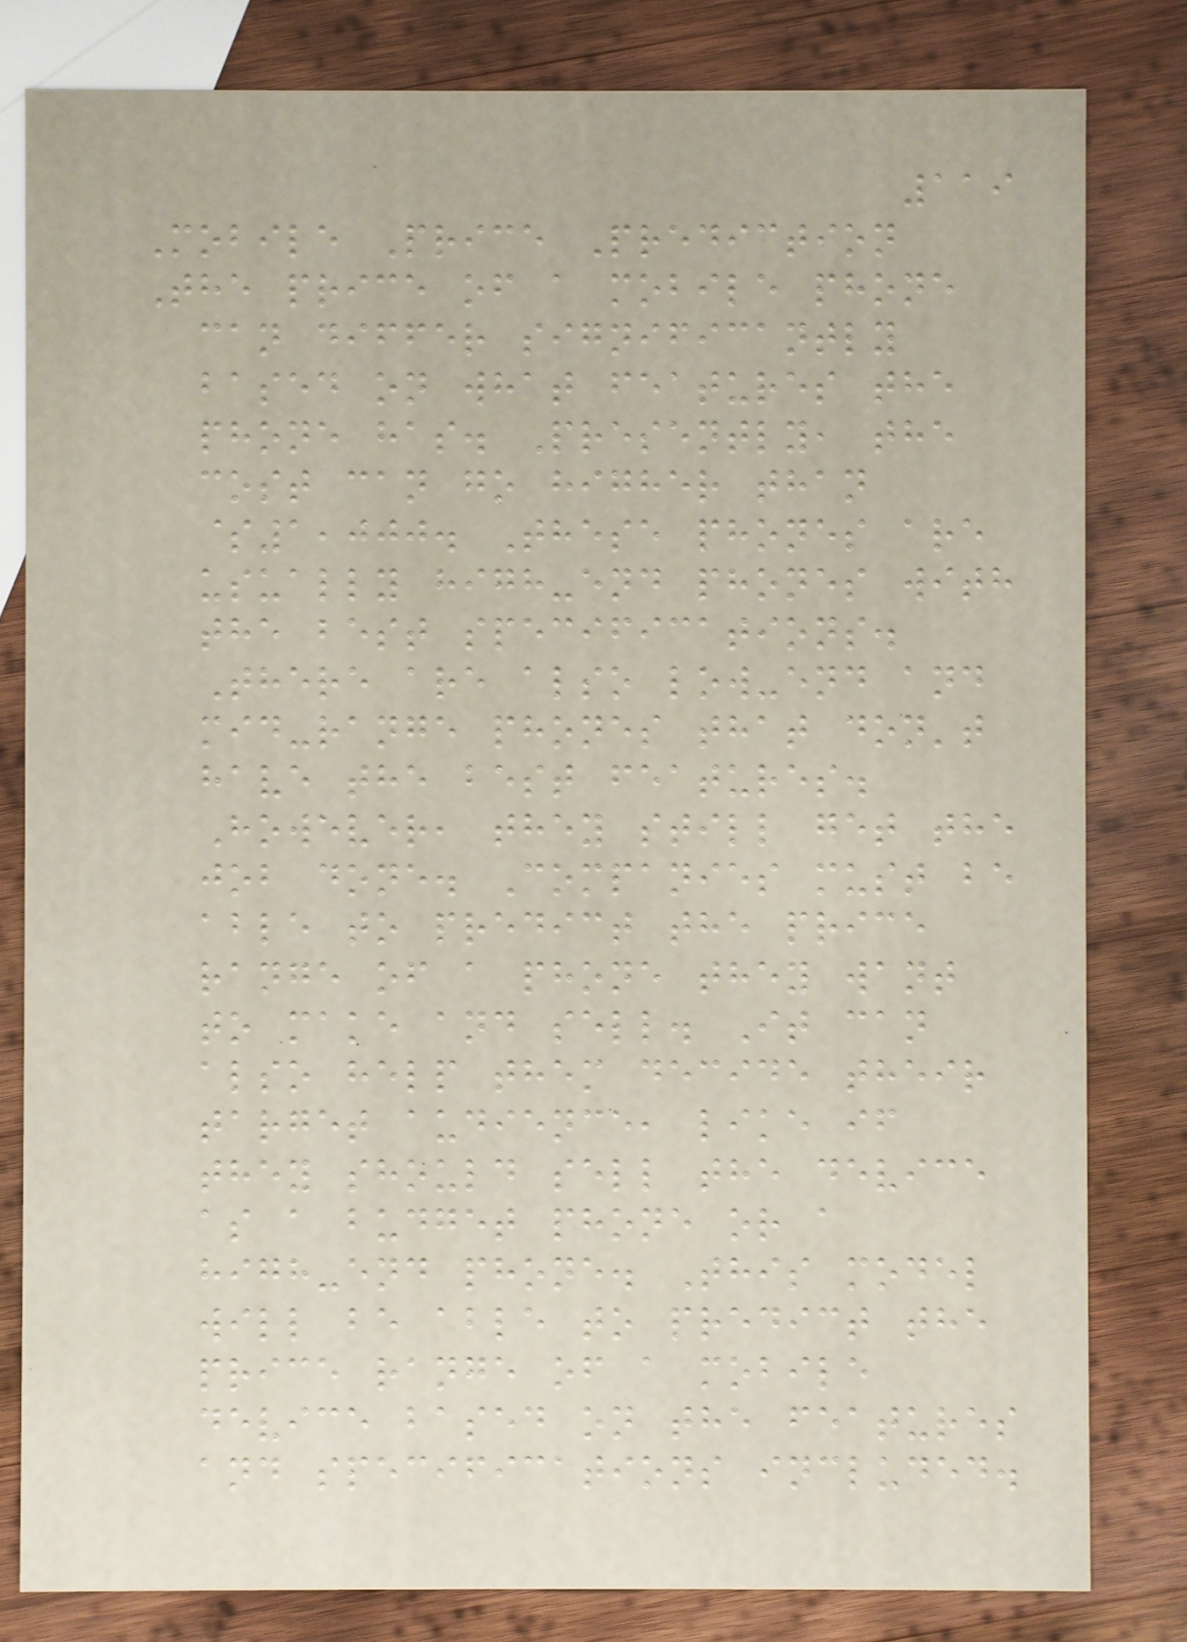119
Mobile Price Prediction
The price of a mobile phone
can differ significantly
based on what features the
phone has. Presently, the
cost can go higher than
$1,000. These phones are
usually high-end phones with
the best specifications.
There are also low-end and
mid-range phones that don't
have the best features.
However, they still get the
job done. Companies must be
able to predict the price
range of a phone they want
to make and sell. It can
also help them decide their
target audience, like if
they should sell the device
as a budget phone or a
high-end phone. This model
will be able to predict the
price range of a mobile
device based on the features
and specifications included.
